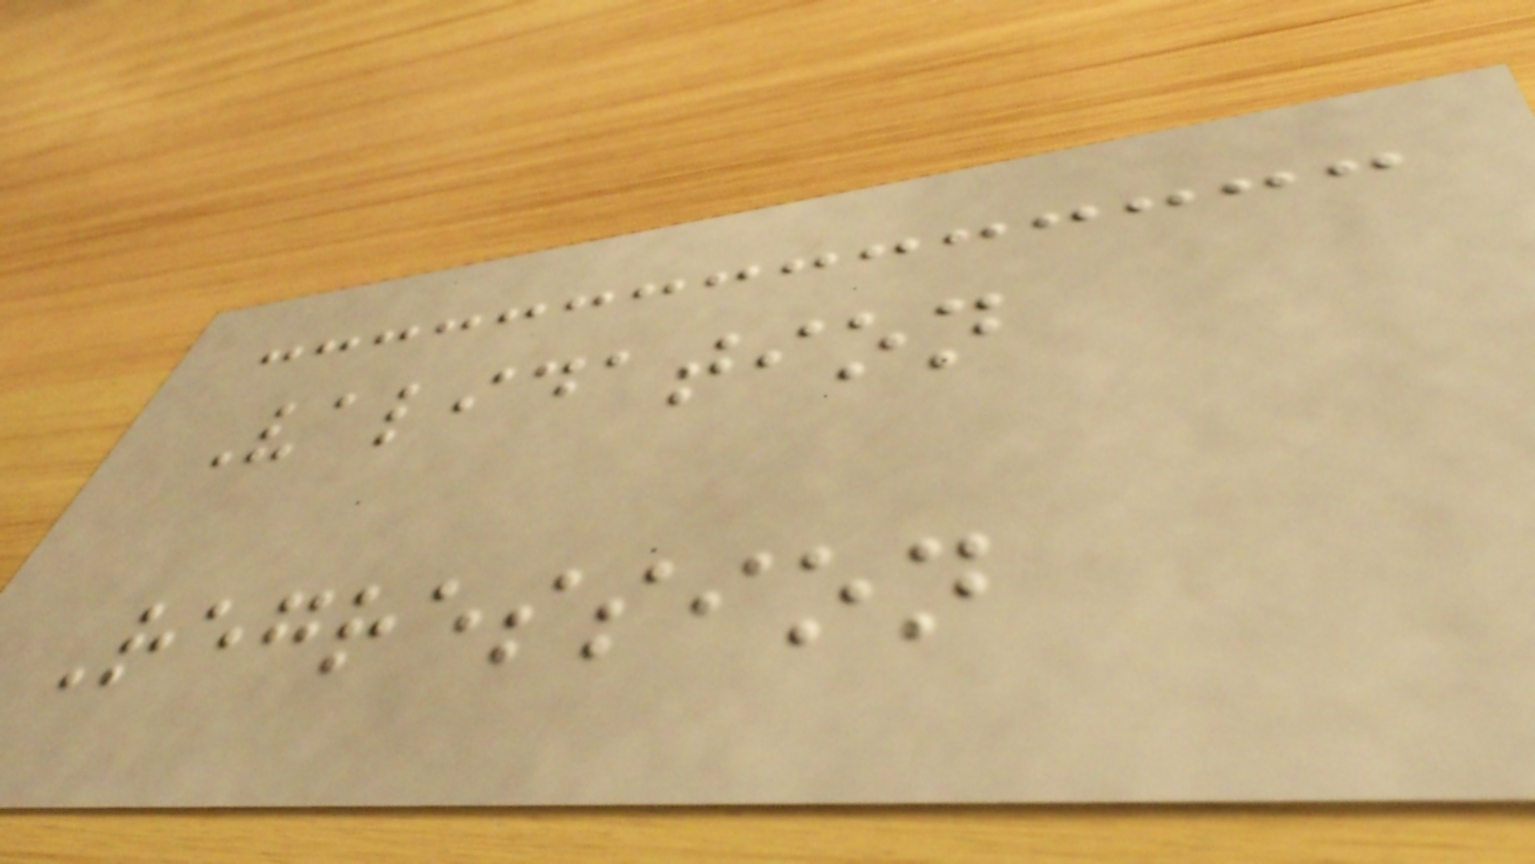Validation
Regression
